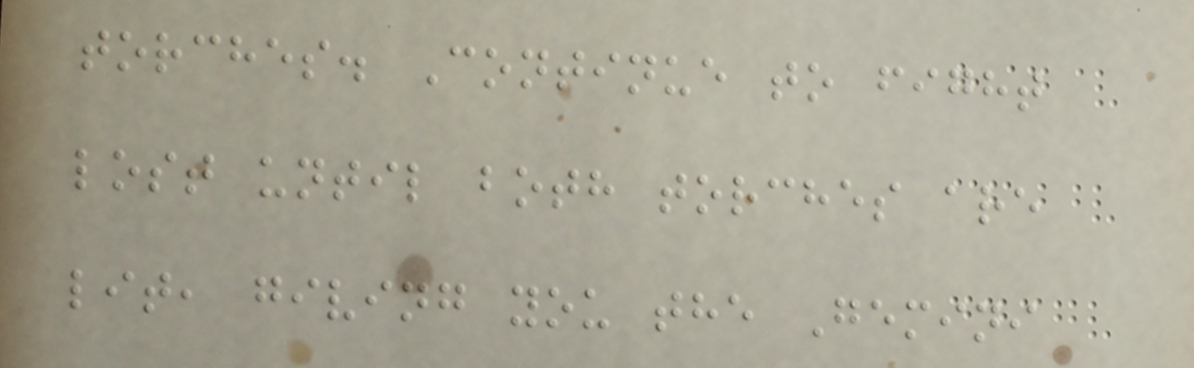torches. Continue to fight
lost until both torches are
lit, giving you the Gemini
